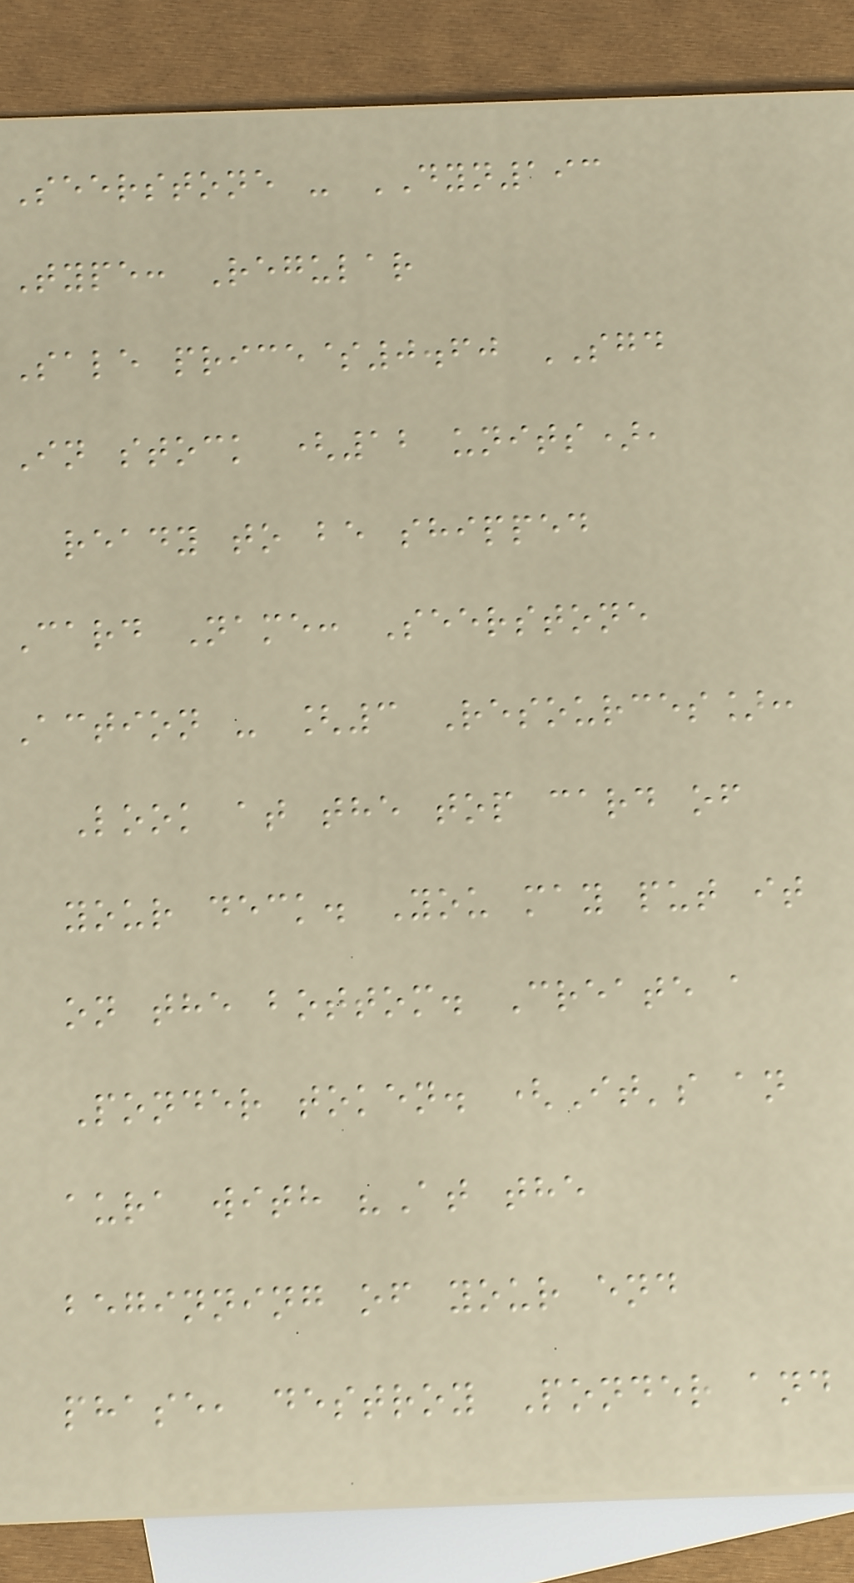Seerstone - DYN193
Type: Regular
Sale price$0.60 SGD
In stock (12 units),
ready to be shipped
Card Name: Seerstone
Action - [3 Resources]:
Look at the top card of
your deck. You may put it
on the bottom. Create a
Ponder token. (It's an
aura with "At the
beginning of your end
phase, destroy Ponder and
